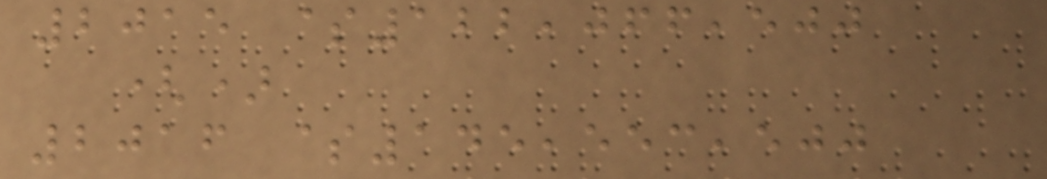2015 $122,066,500
()
2016 $145,553,500
